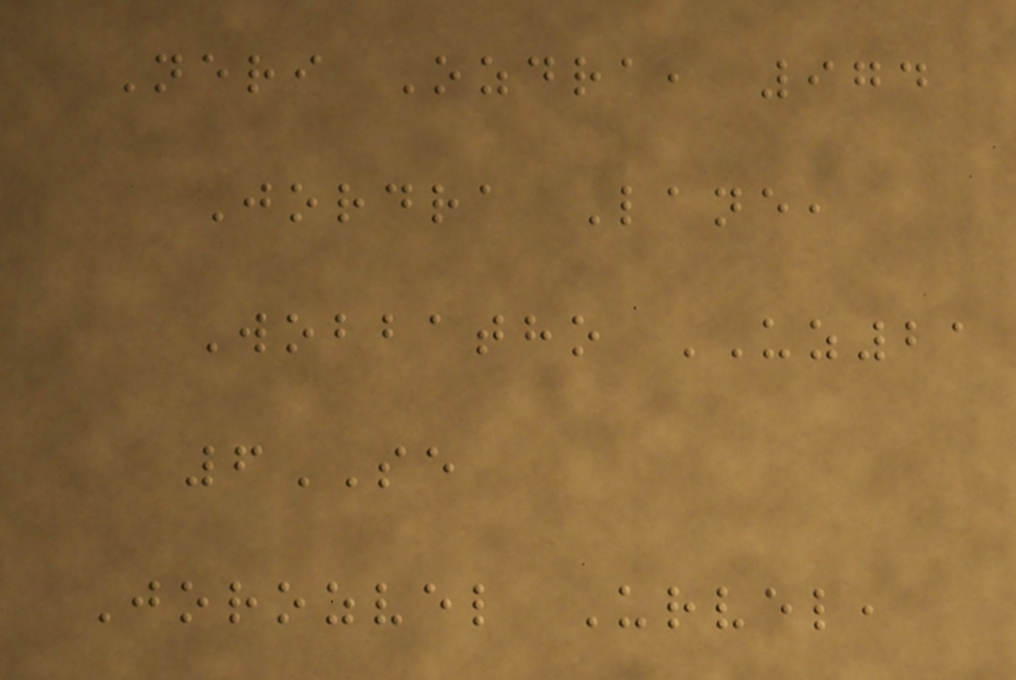Neri Ozdra, 974
Jordra Lane,
Wobbatho UZ21
6SE
Jorozvel Urvel,
